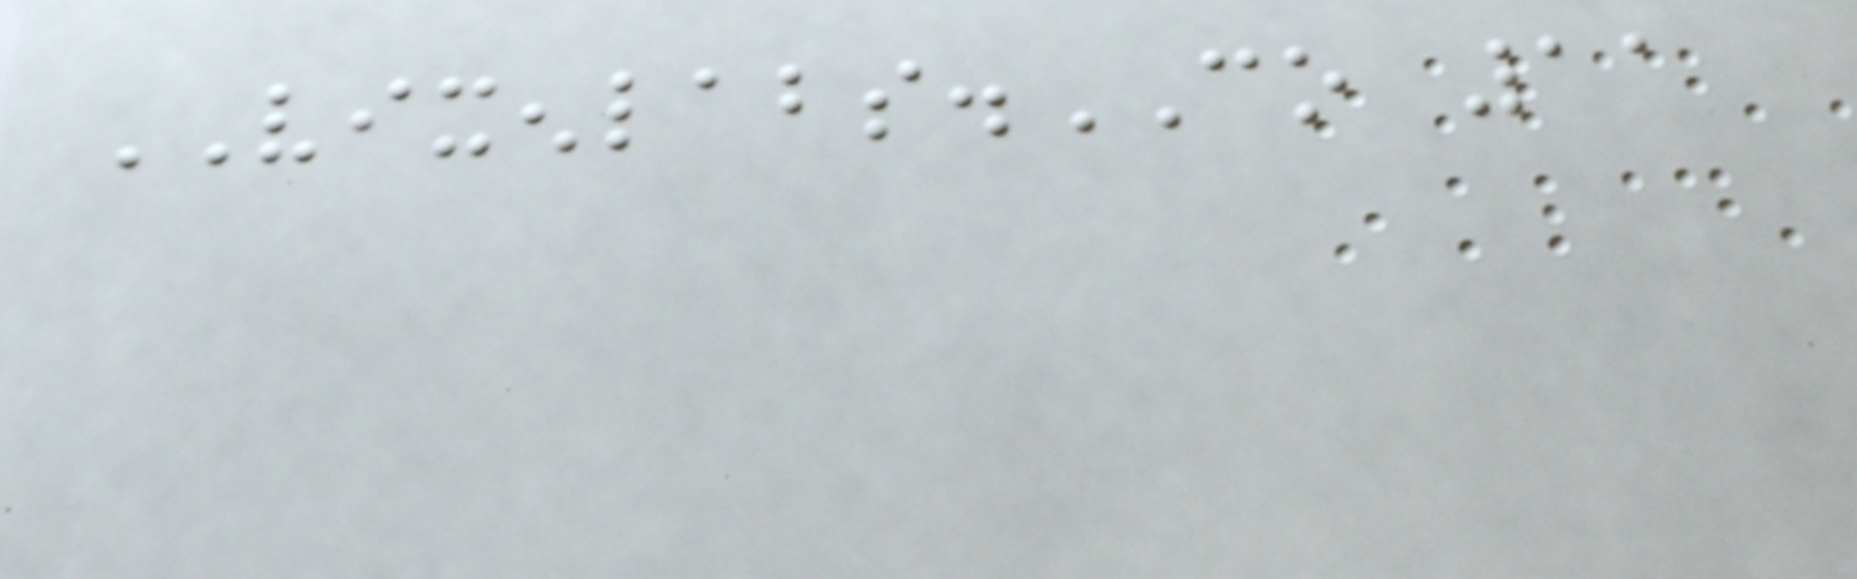VIXENLABS.CO 11
